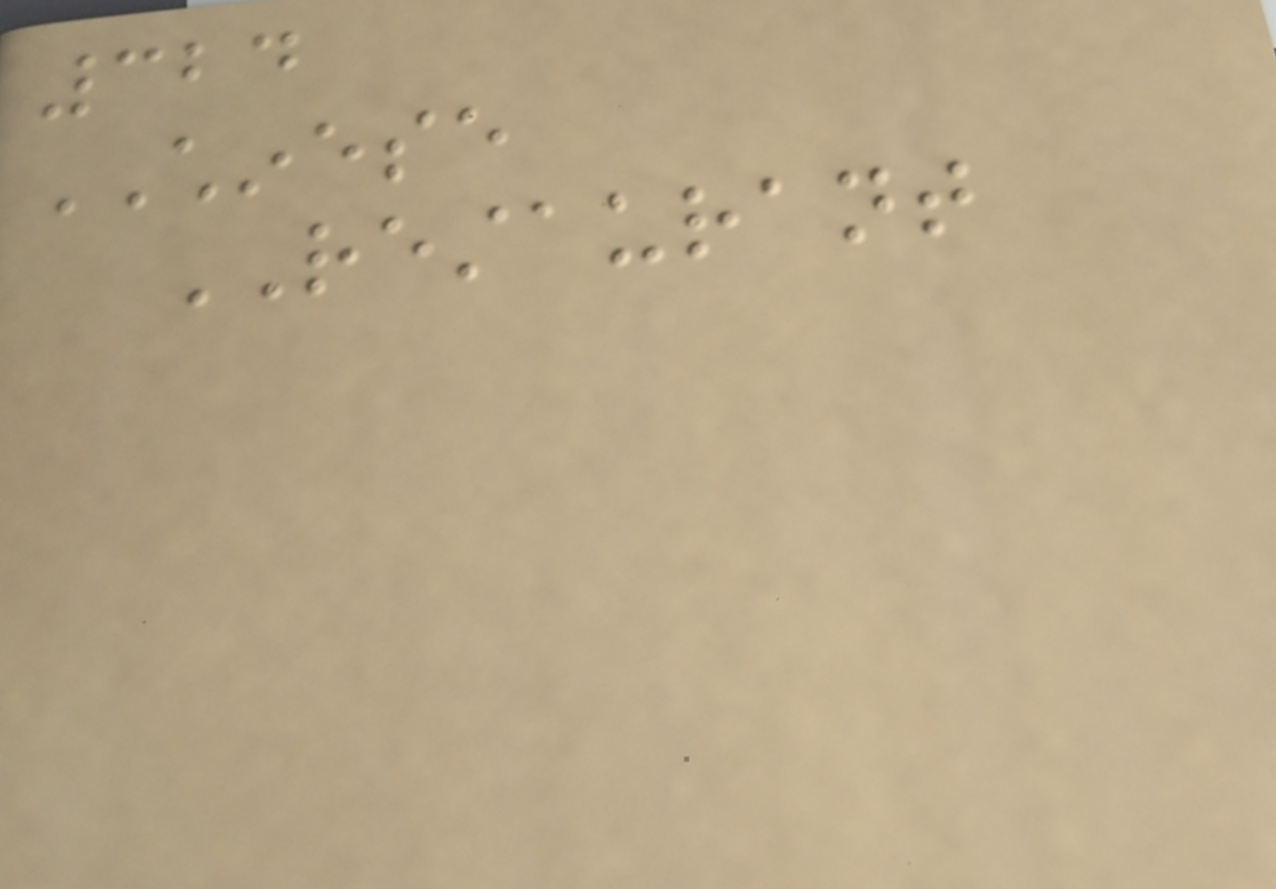324
CHINESE
RESTAURANT
